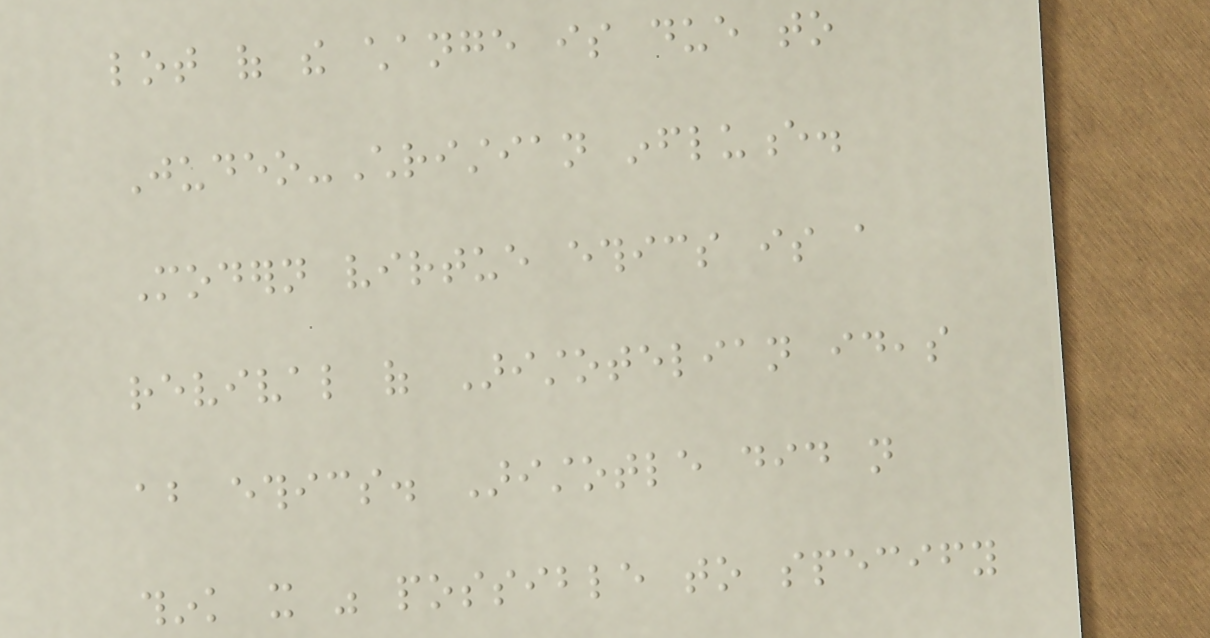lot of the change is due to
Judeo-Christian influence.
Modern virtue ethics is a
revival of Aristotelian ideas
about ethics. Aristotle did not
think it was possible to specify
